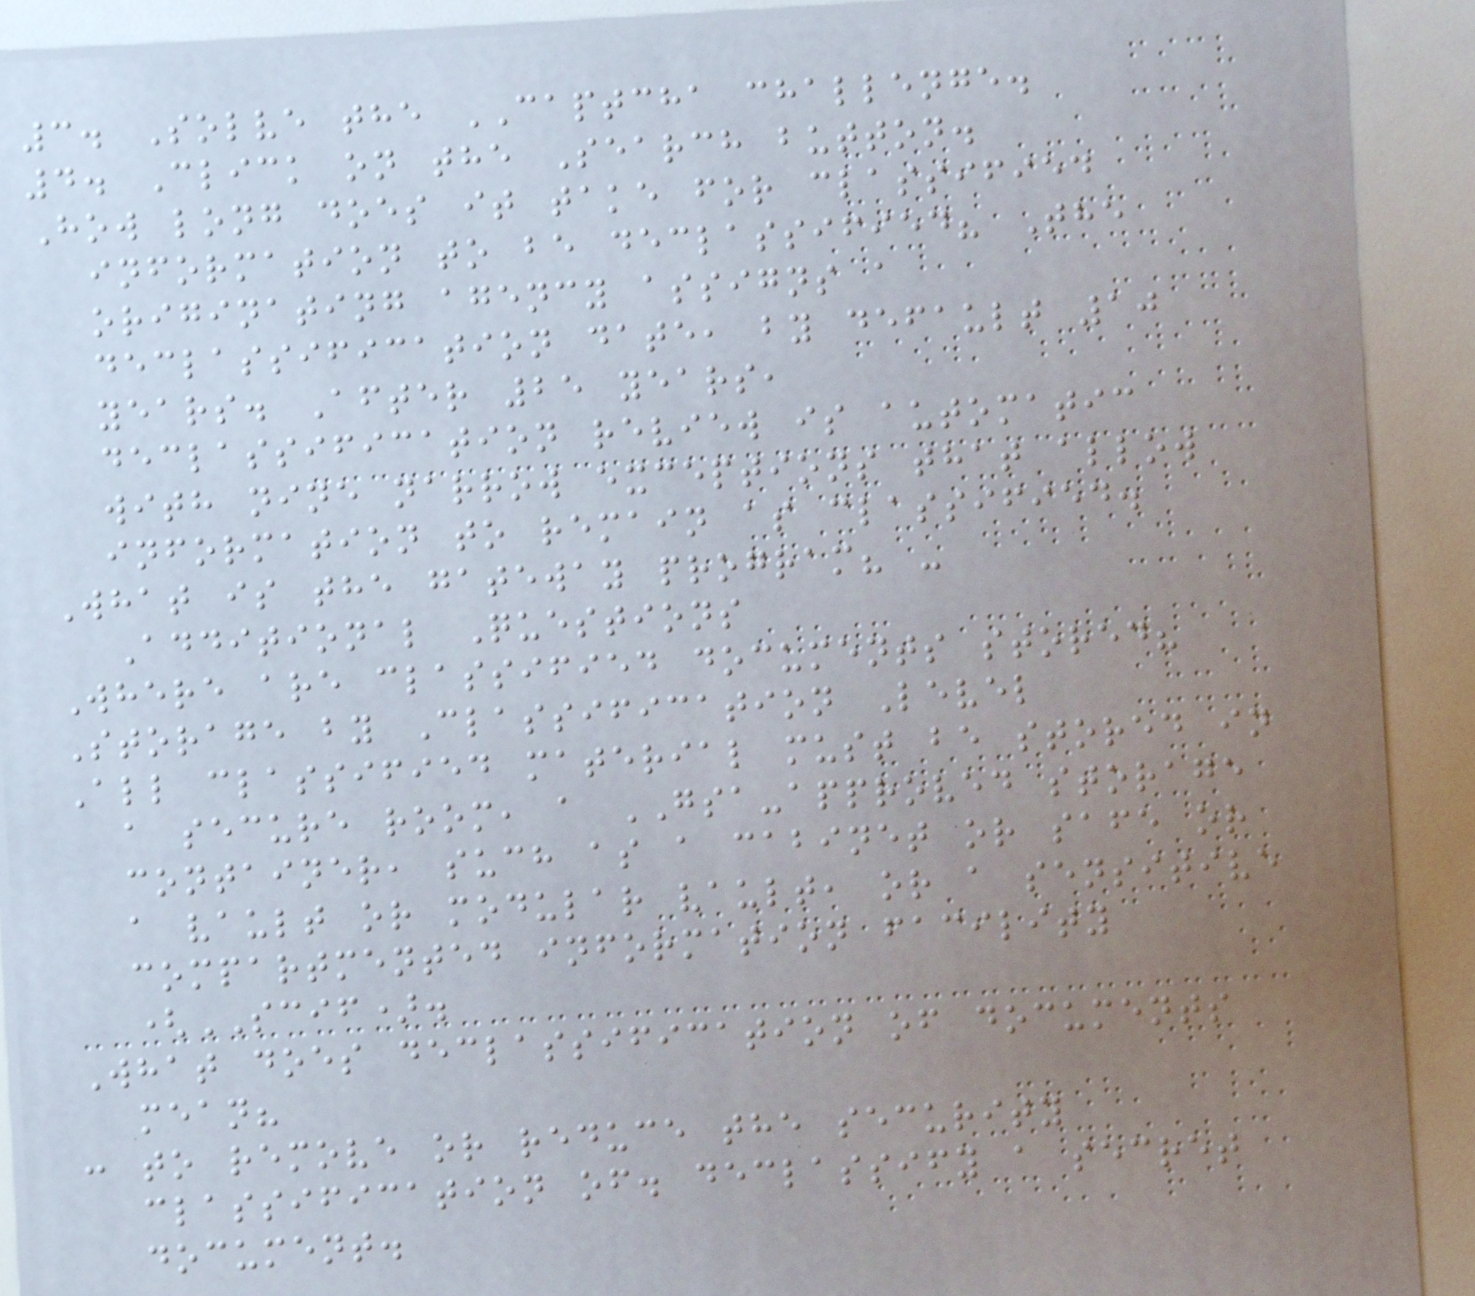3. Solve the CAPTCHA challenge.
4. Click on the Search button.
How long does it take for classified
information to be declassified? The
originating agency assigns a
declassification date, by default 10
years. After 25 years,
declassification review is automatic
with nine narrow exceptions that allow
information to remain as classified.
What is the gateway program? -
Additional Questions
Where are classified documents stored?
Storage by Classification Level
All classified material must be stored in
a secure room, a GSA-approved storage
container, such as a cabinet or safe or
a vault or modular vault, or a sensitive
compartmented information facility
(SCIF).
What does declassification of documents
mean?
: to remove or reduce the security
classification of. declassify a secret
document.
